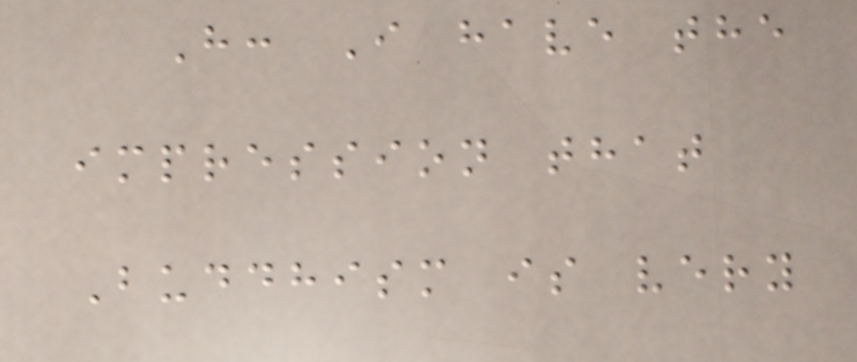H: I have the
impression that
Buddhism is very
